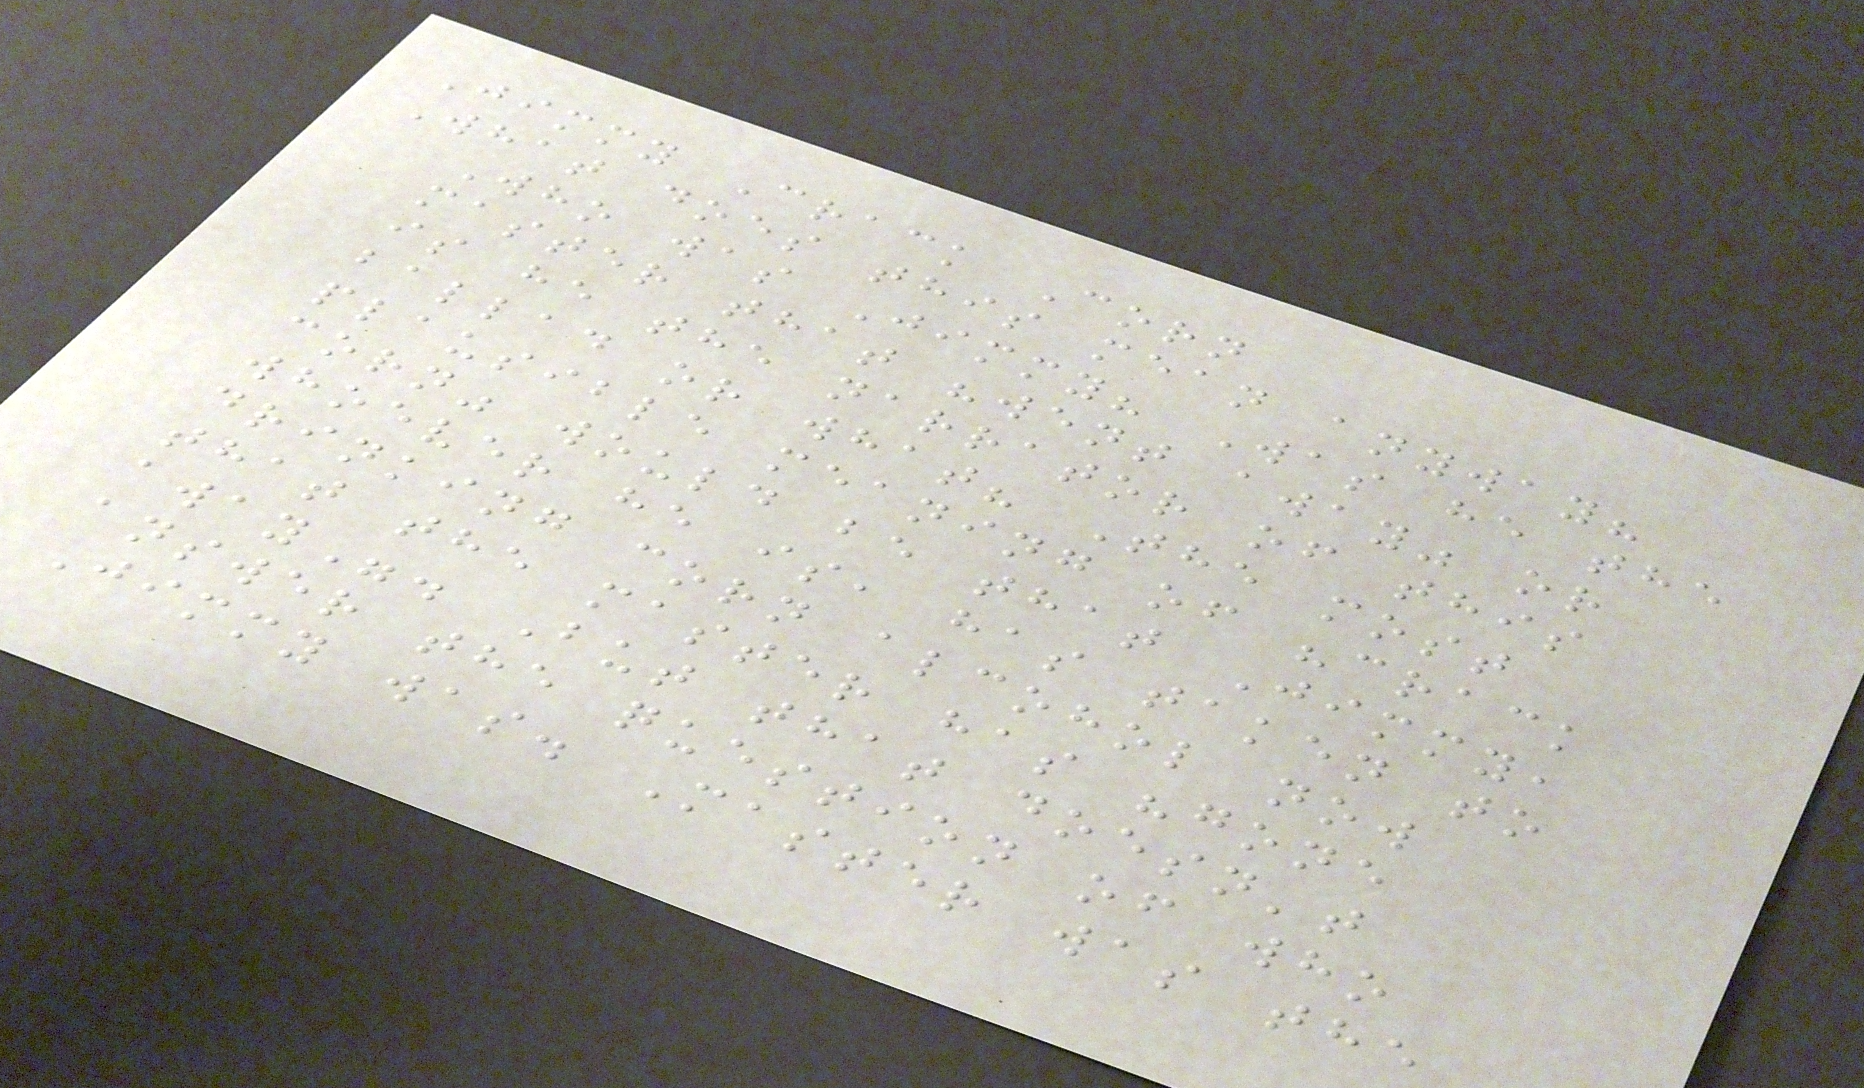Jimmy Crack Corn
What does this mean anyway?
Who was Jimmy? Was he the
master that "went away" or
is he the narrator of this
ballad or what? The most
plausible meaning of "crack
corn" would be that Jimmy,
whoever he is, has taken to
drinking corn alcohol now
that the master has "gone
away". But that doesn't
answer the question of who
Jimmy was. Master was the
